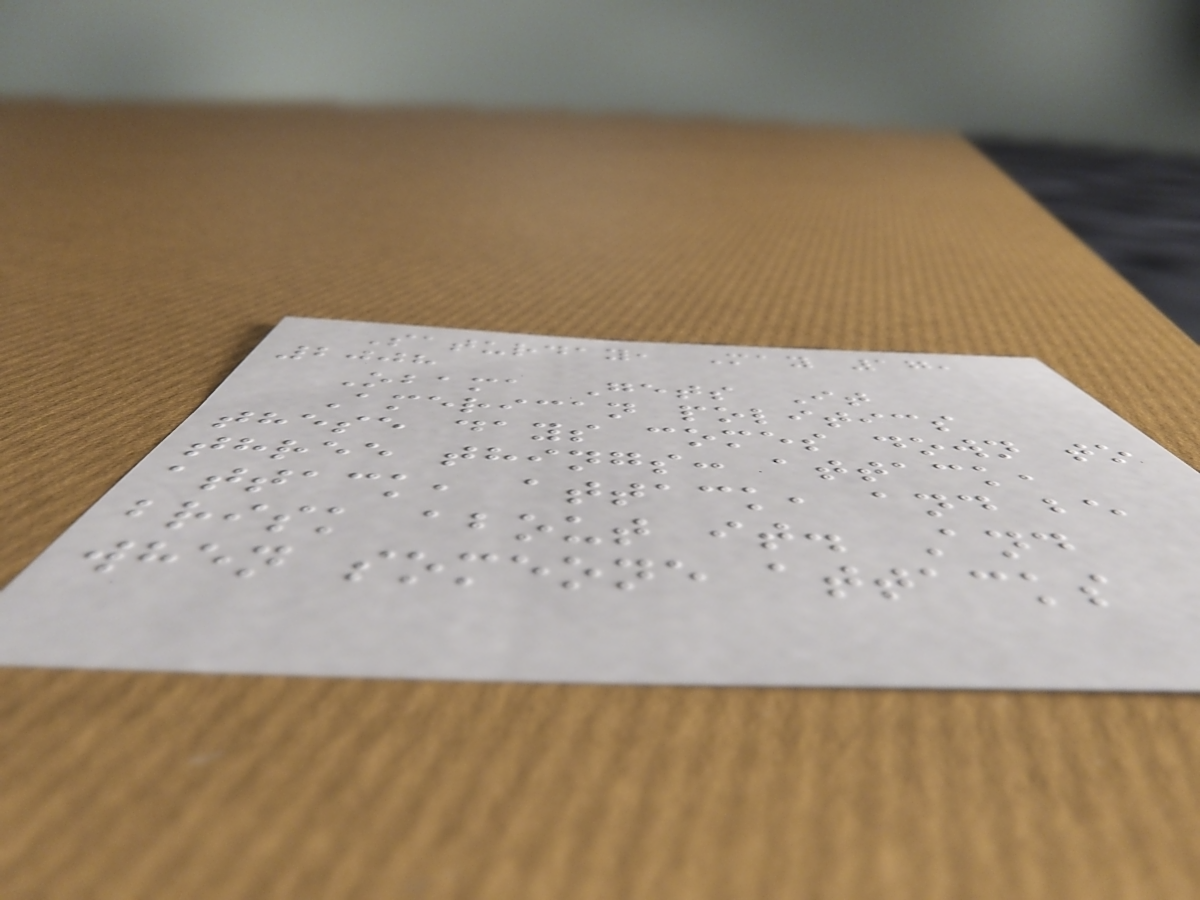Saturday, May 17,
2008
Obama Gets It
American politics
these days comes down to
three things: attack,
attack, attack, and be
brisk about it. And
when someone attacks
